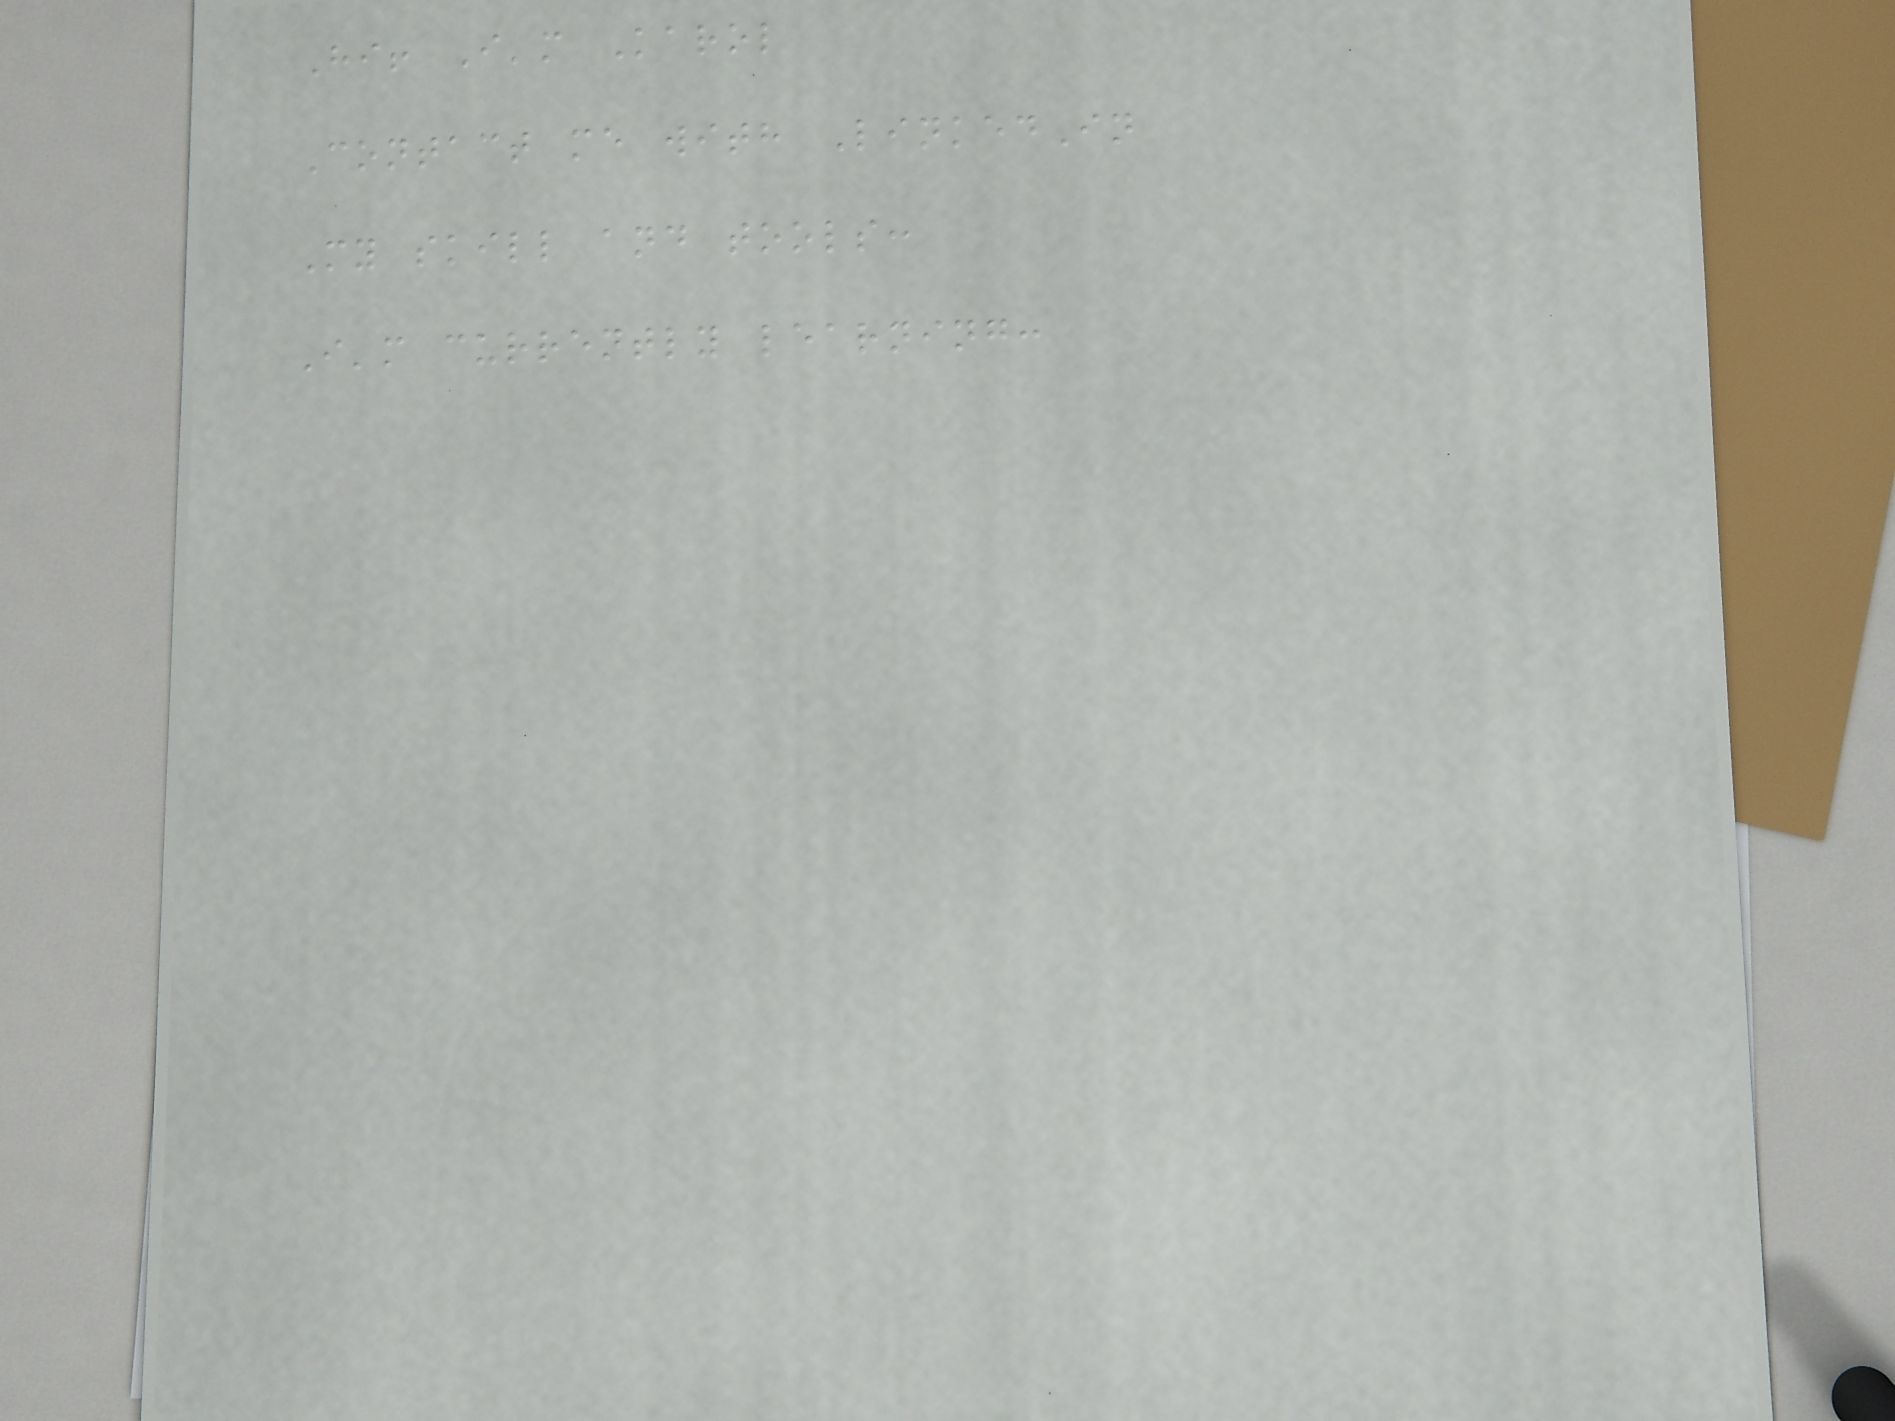Hi! I'm Karol
Contact me with LinkedIn
My skill and tools:
I'm currently learning:
